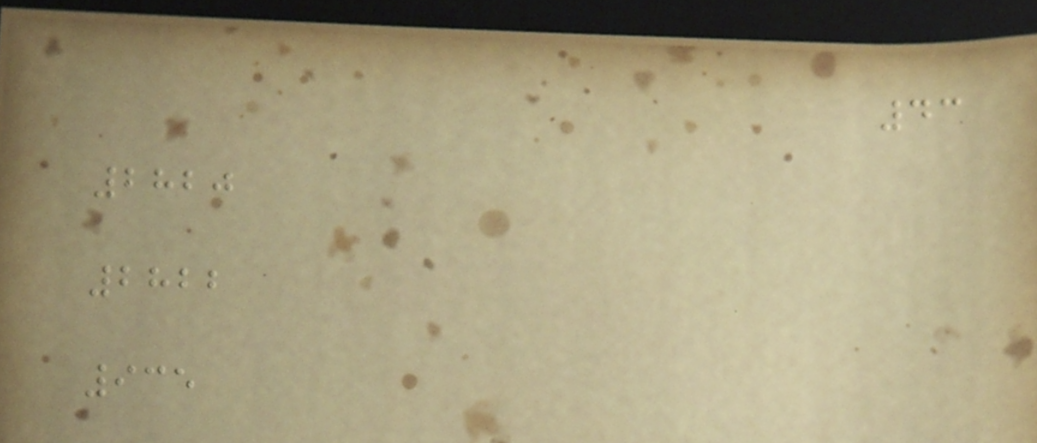43
2820
2822
935
